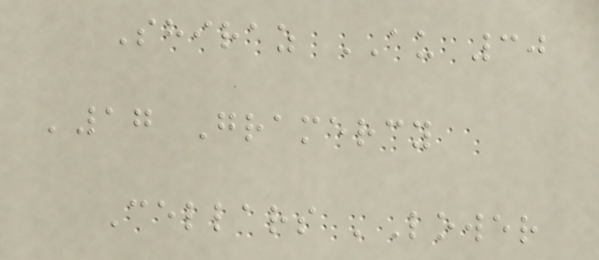Shiraz AU 30
'17 Gramercy
Cellars 'Lower
